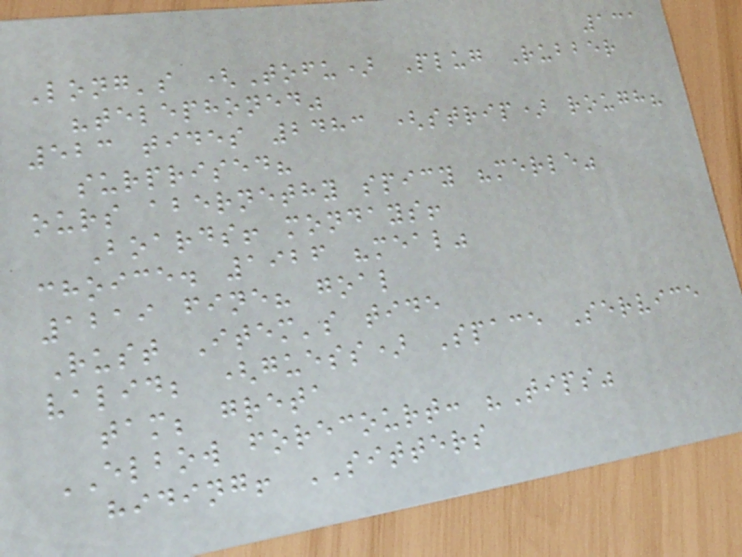131
Long's (Tofu) Plug Rubber
"telephoned"
523 tides 2483 (strip) rough?
surprised?
ours abernethy spicy "merle"
Boards! mondays!
choice. 1926 "meal"
1219 fine? goal
Rust Item's tide
valid; (guess) Space Service
tam; greta
ELBOW forecourt: "Tips"
hiding! SITTERS
